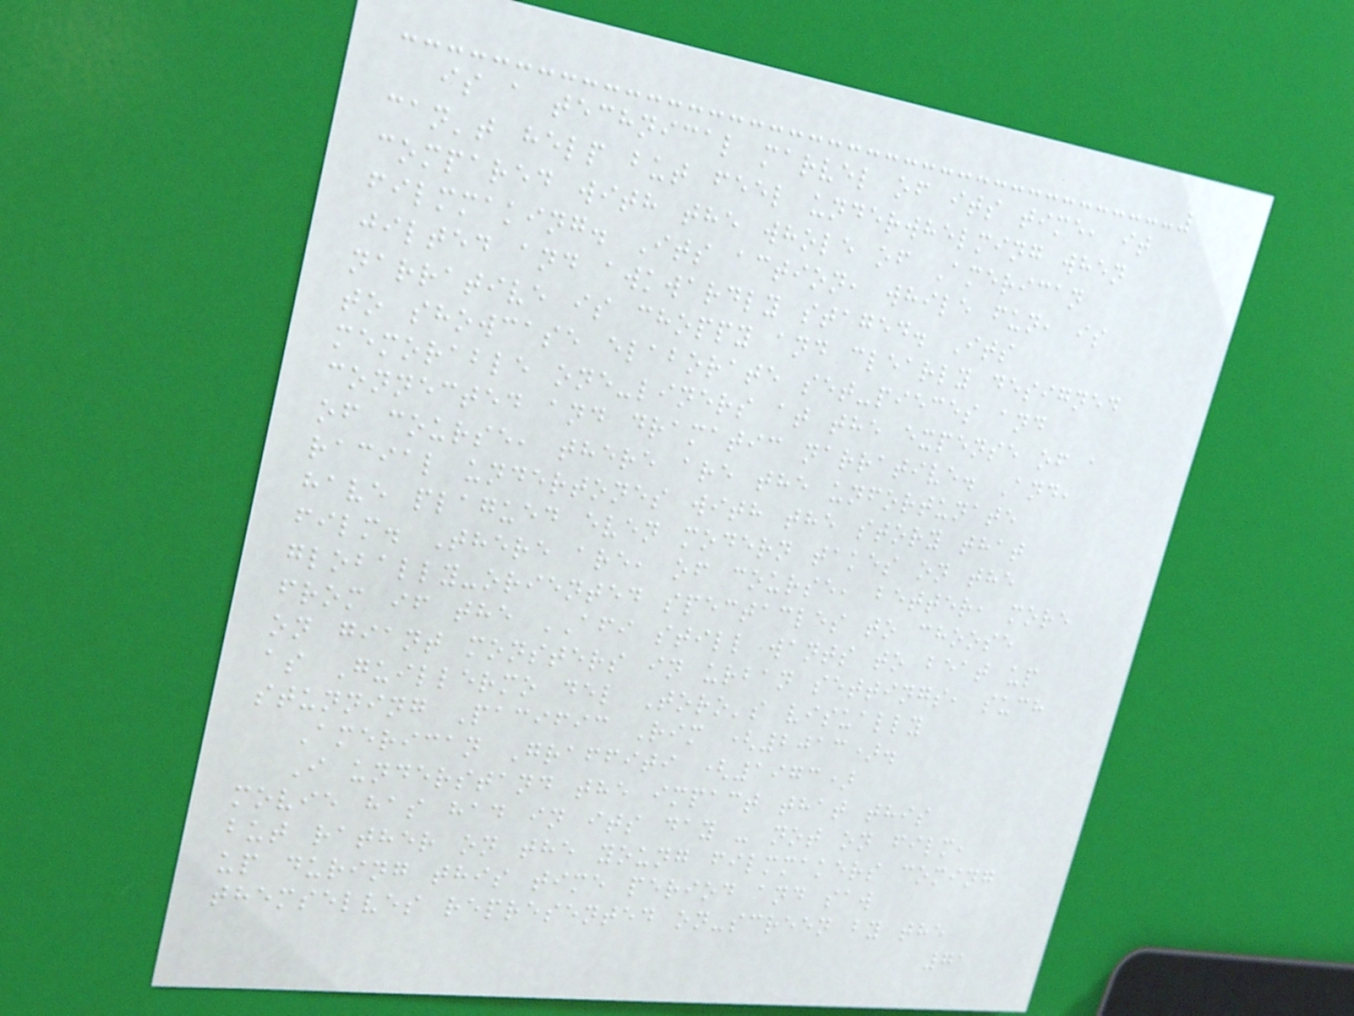is a technical marvel of its time, it
can't help but feel underwhelming when
compared with the whole of American
filmmaking. Its action, while fun, is
jilted and awkwardly staged. Its
narrative is choppy and clearly designed
to showcase elaborate set-pieces and
memorable one-liners at the expense of a
connected and dramatic narrative. And,
of course, there are the unfortunate
racial undertones with the story that
have plagued even modern takes on the
film. There are, of course, better, more
globally-oriented spectacles to choose
from if the AFI still wants to beat up
on giant monsters in urban settings, such
as Guillermo del Toro's visually
stunning Pacific Rim (2013).
American Graffiti (1973)
I understand the impact that this
movie has had in its day - not on film,
but rather on the young filmmakers coming
up during this time period and saw
themselves represented on-screen by the
71
